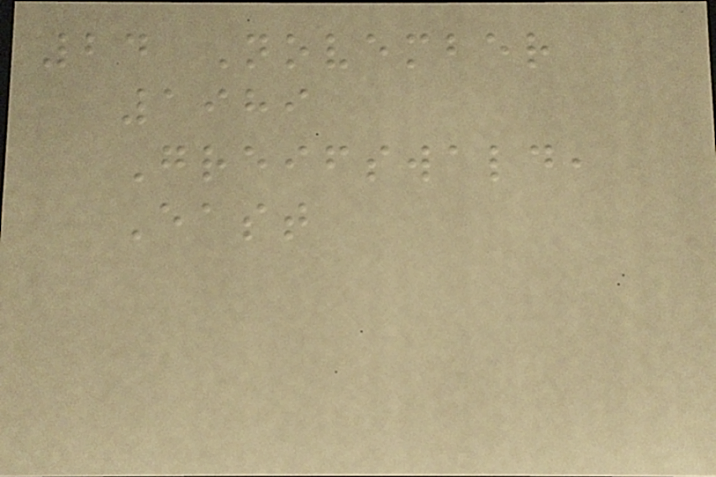24 November
1989
Greifswald,
East
